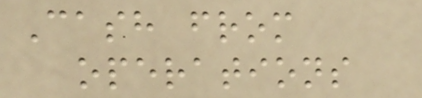Cash from
operations
